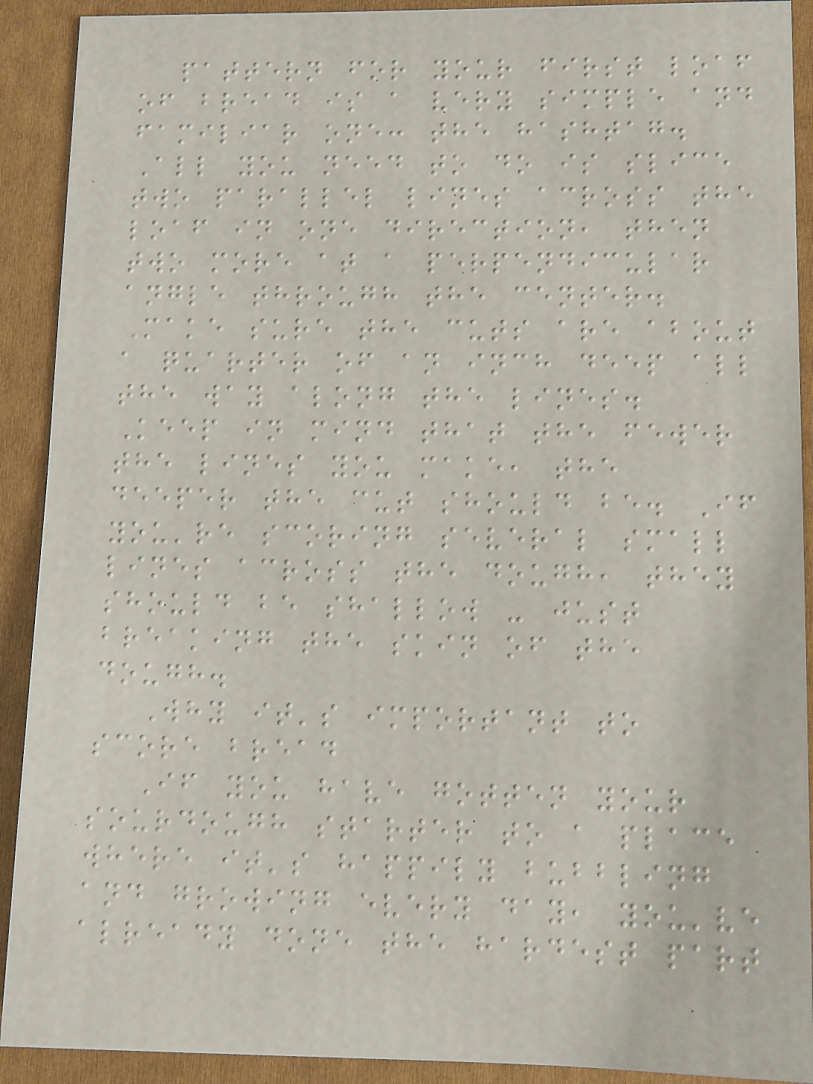pattern for your first loaf
of bread is a very simple and
familiar one: the hashtag.
All you need to do is slice
two parallel lines across the
loaf in one direction, then
two more at a perpendicular
angle through the center.
Make sure the cuts are about
a quarter of an inch deep all
the way along the lines.
Keep in mind that the fewer
the lines you make, the
deeper the cut should be. If
you're scoring several small
lines across the dough, they
should be shallow - just
breaking the skin of the
dough.
Why it's important to
score bread
If you have gotten your
sourdough starter to a place
where it's happily bubbling
and growing every day, you've
already done the hardest part
